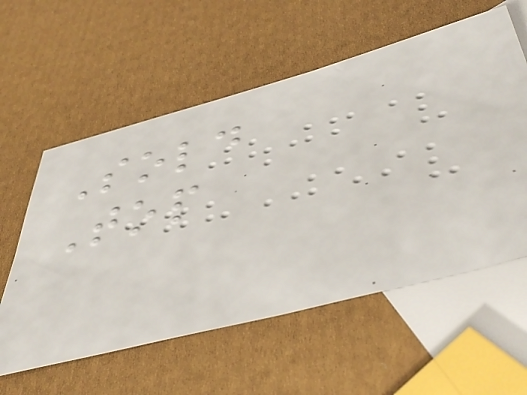Sold
Top
